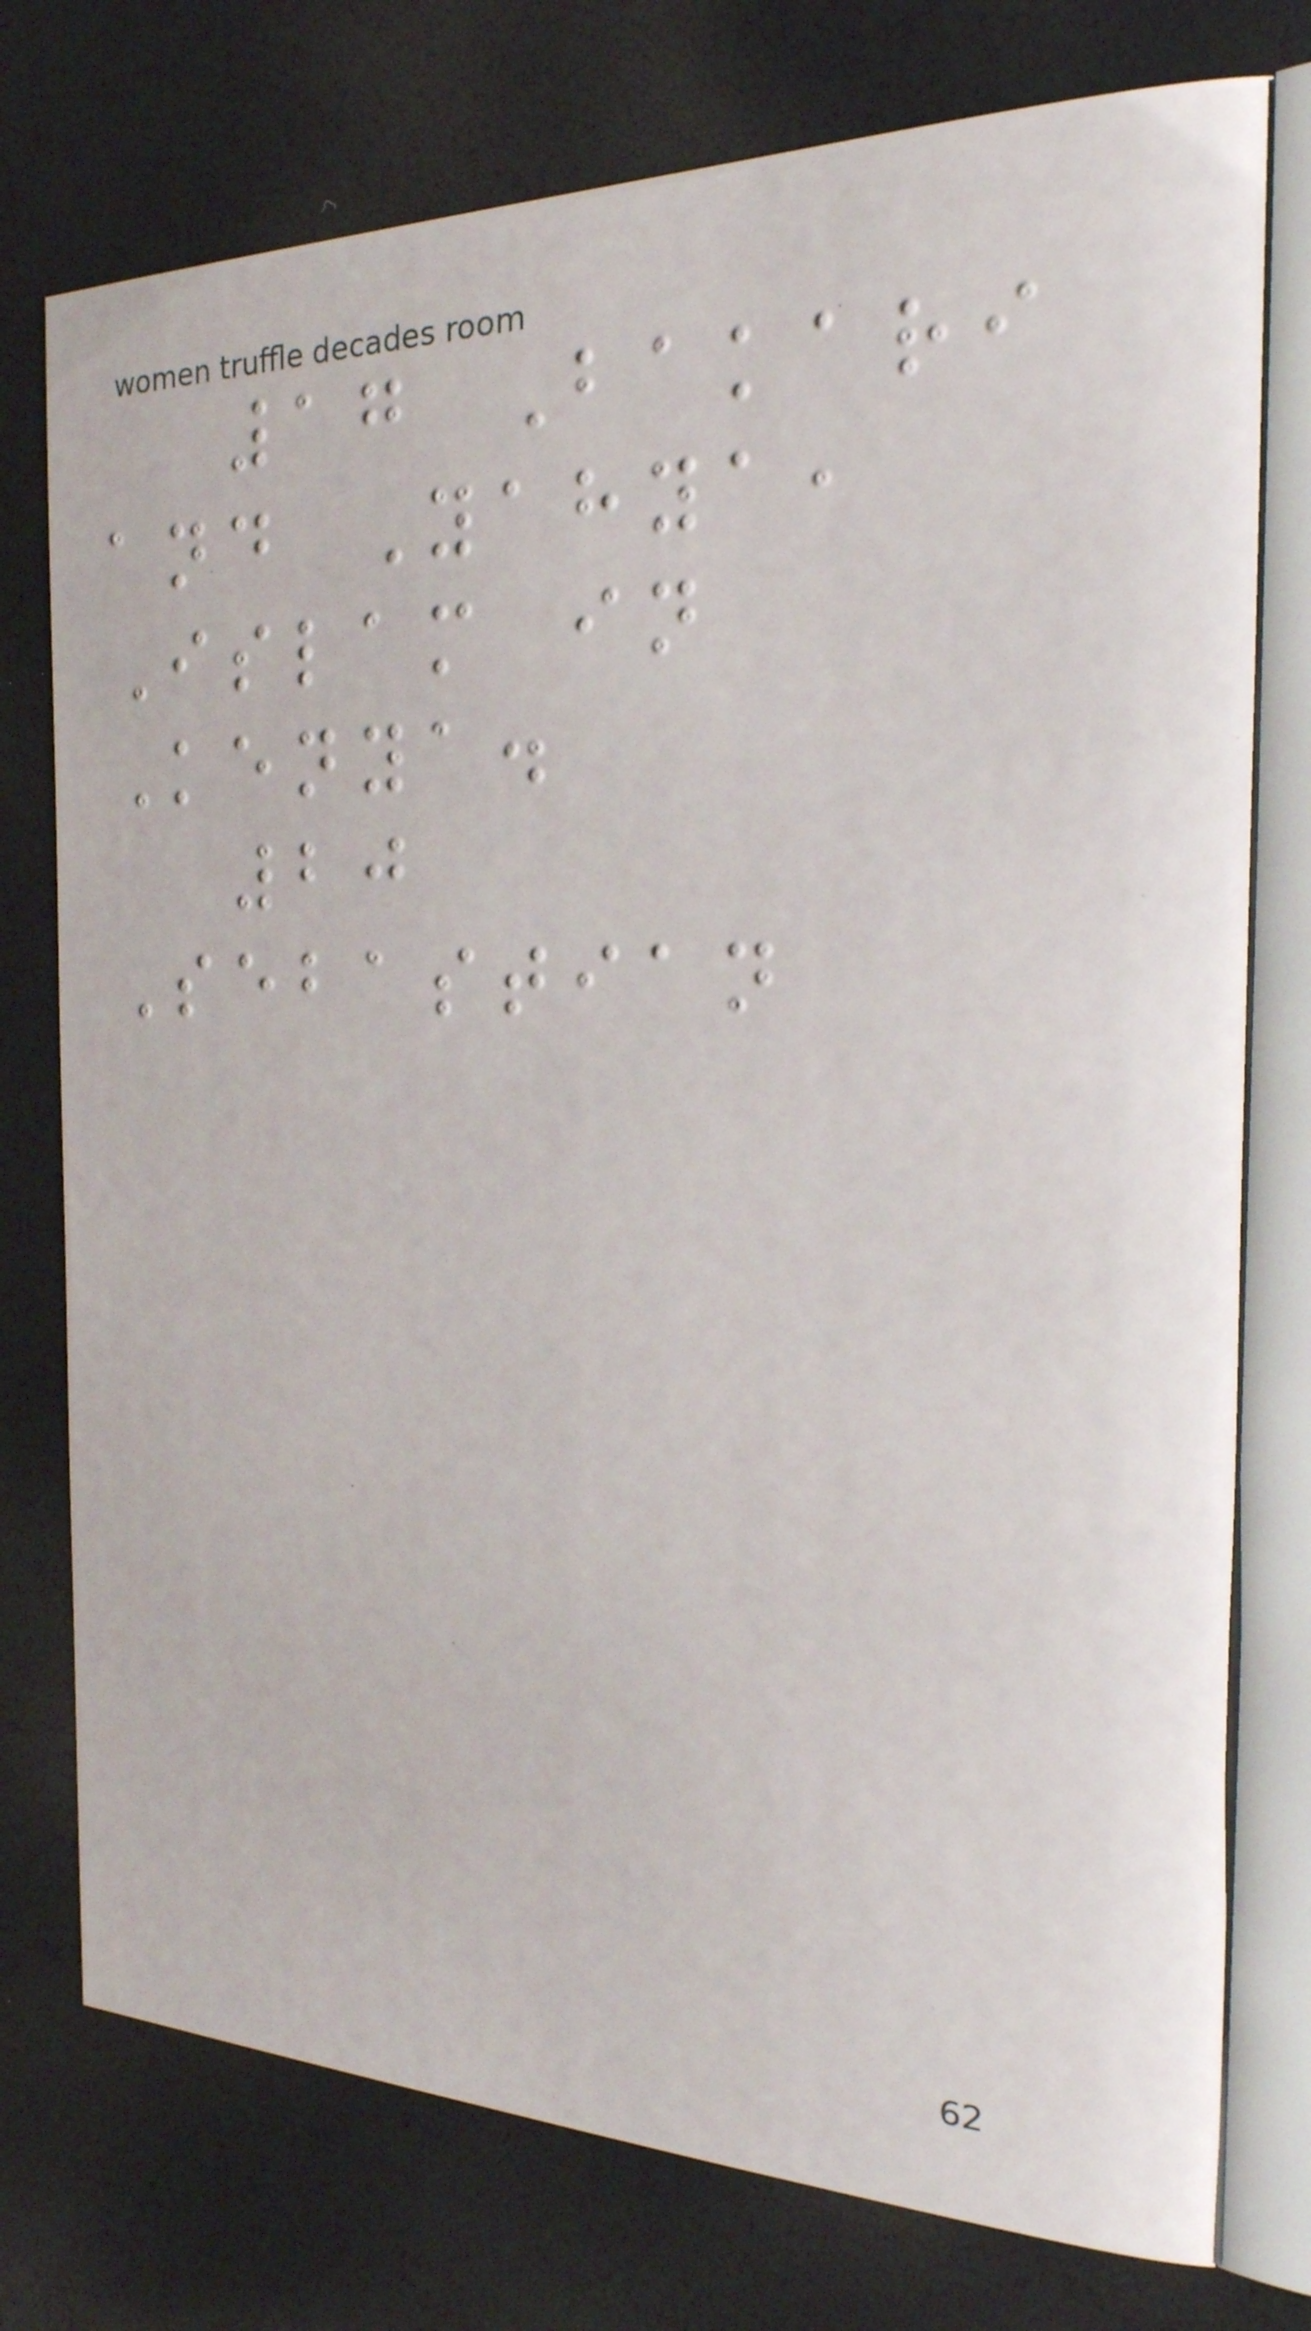17 Bakari
and Yahya,
Islam in
Kenya.
20
Sebastian
